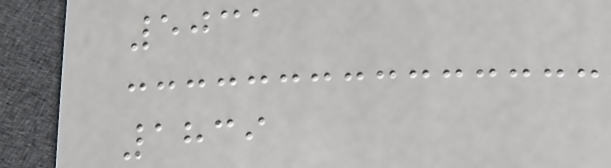5031
1839
